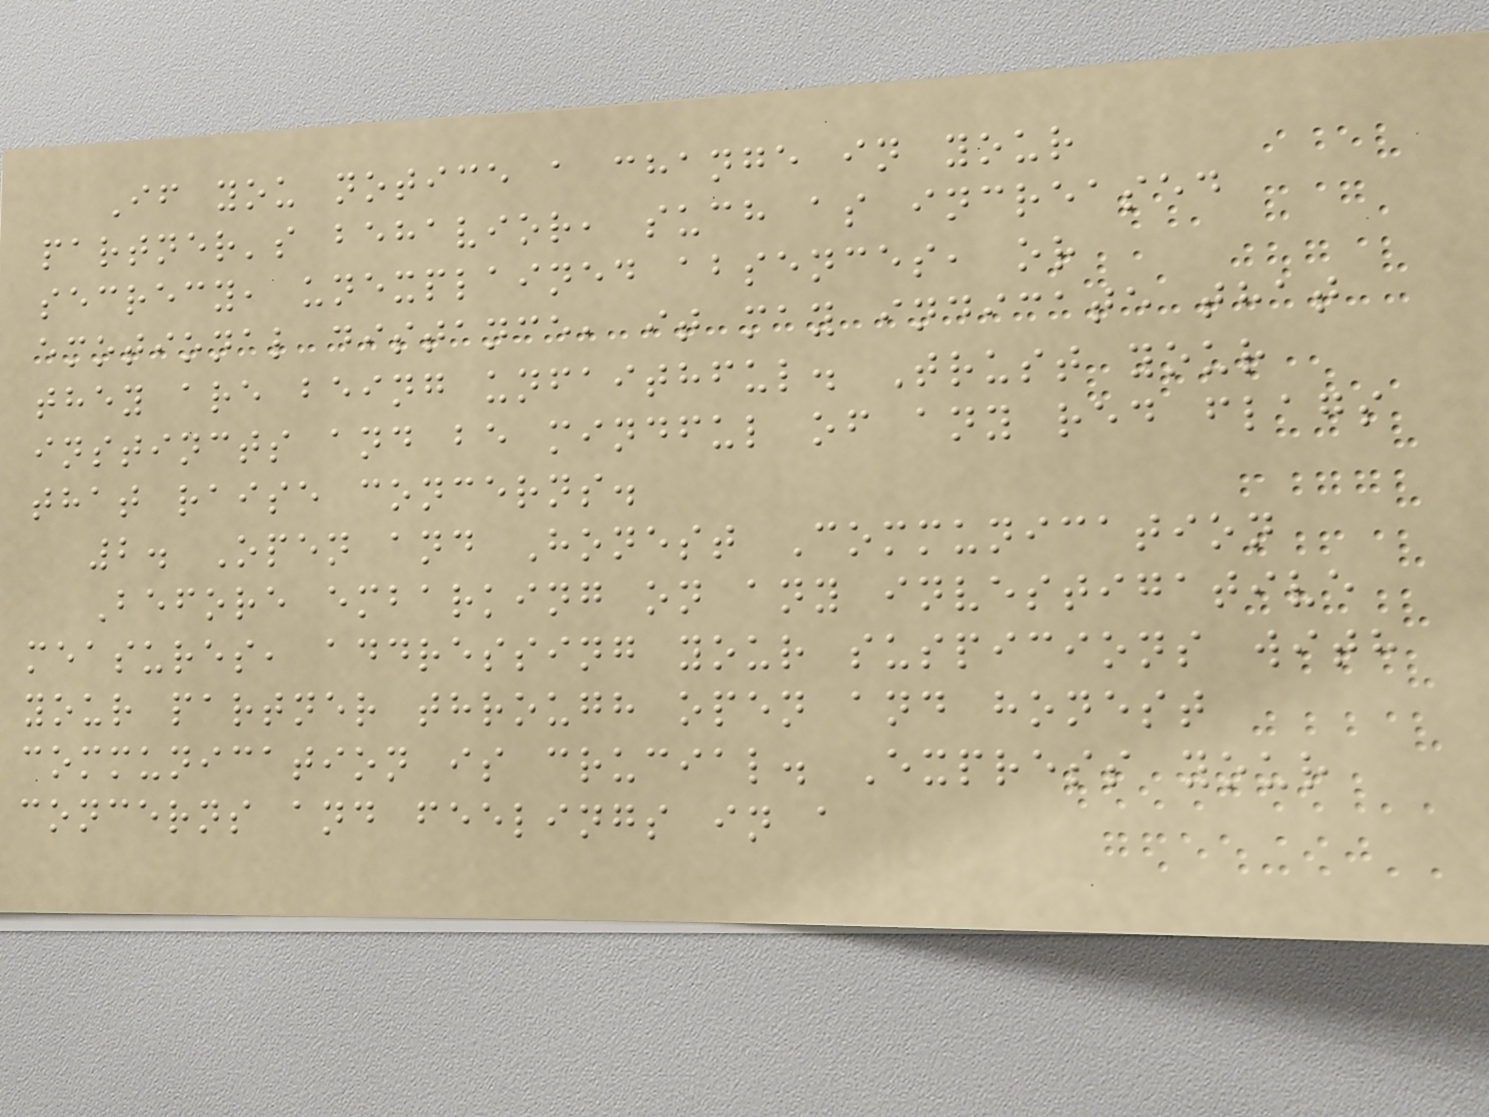If you notice a change in your
partner's behavior, such as increased
secrecy, unexplained absences, or
emotional distance, it may indicate that
they are being unfaithful. Trust your
instincts and be mindful of any red flags
that raise concerns.
2. Open and Honest Communication
Before embarking on any investigative
measures, addressing your suspicions with
your partner through open and honest
communication is crucial. Express your
concerns and feelings in a
